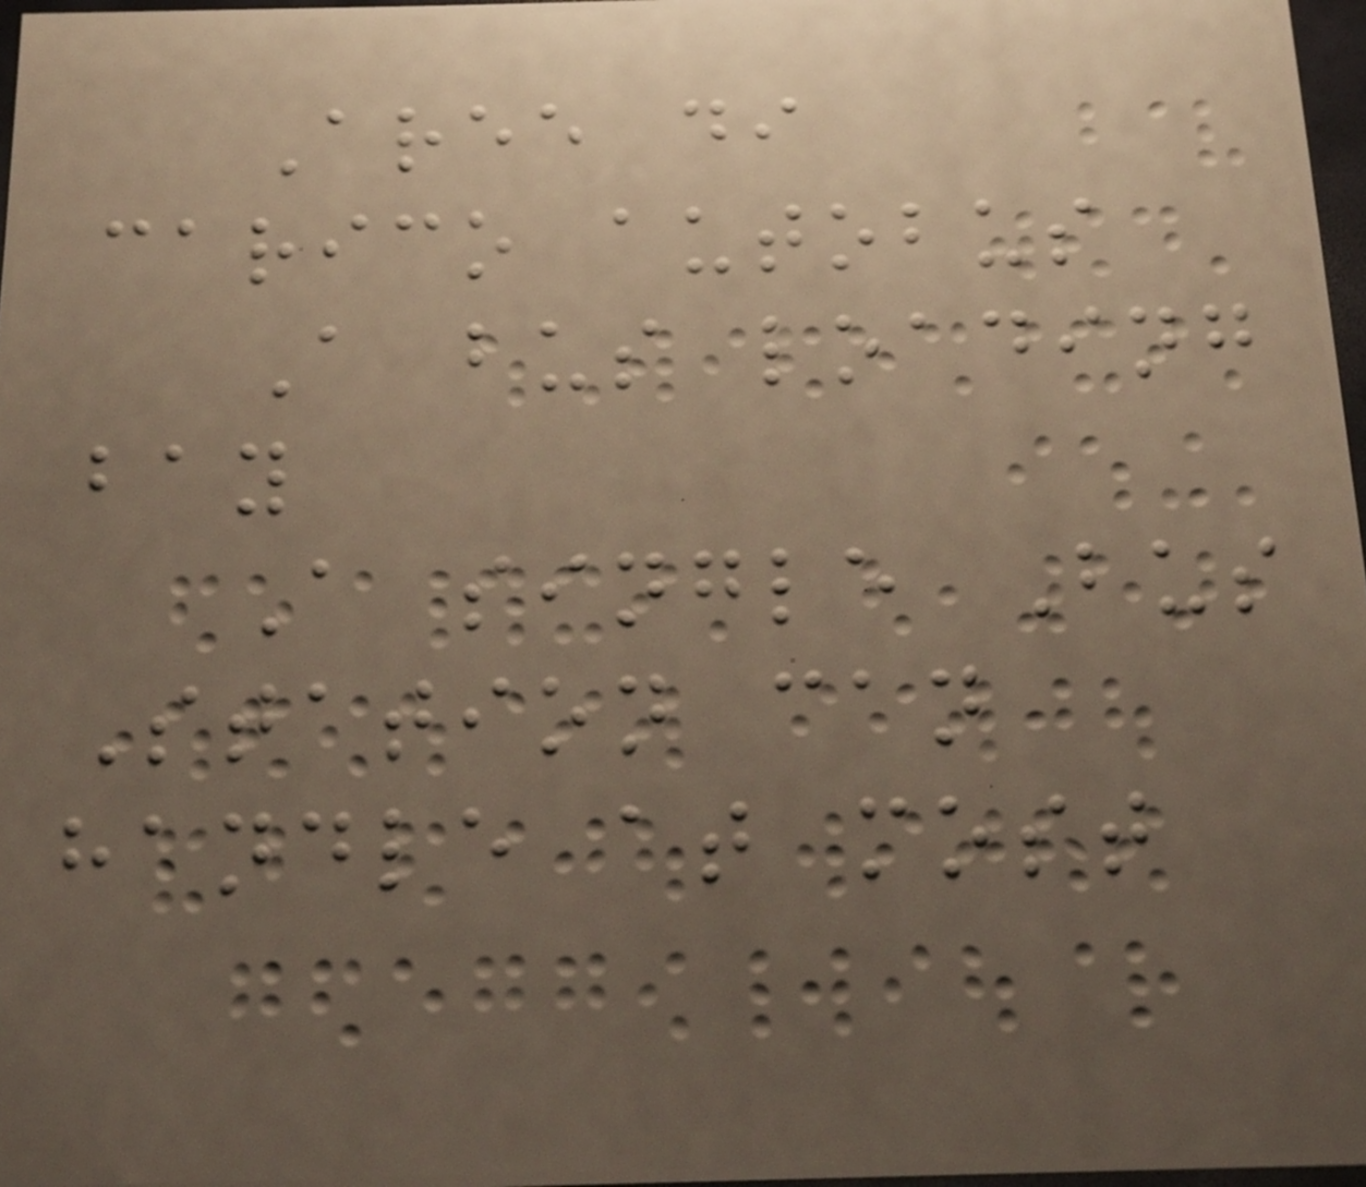Aree di
carico autobus
A bus loading
bay
A single Bus
Station can
handle at most
